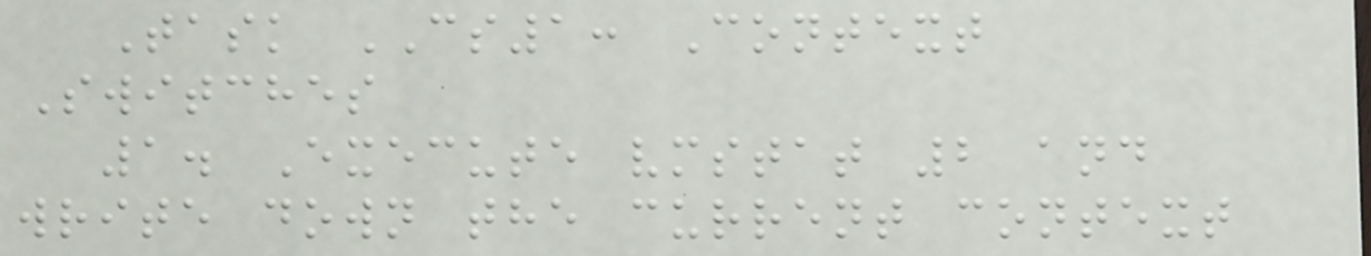Task CS1: Context
Switches
1. Execute vmstat 2 and
write down the current context
